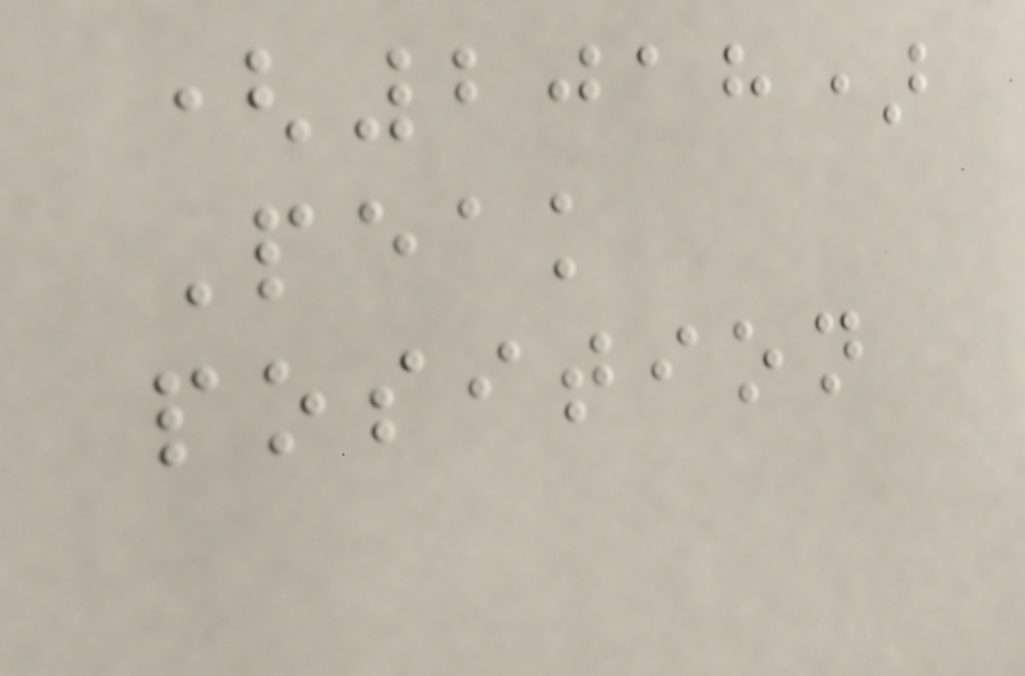(2018)
Peak
position
